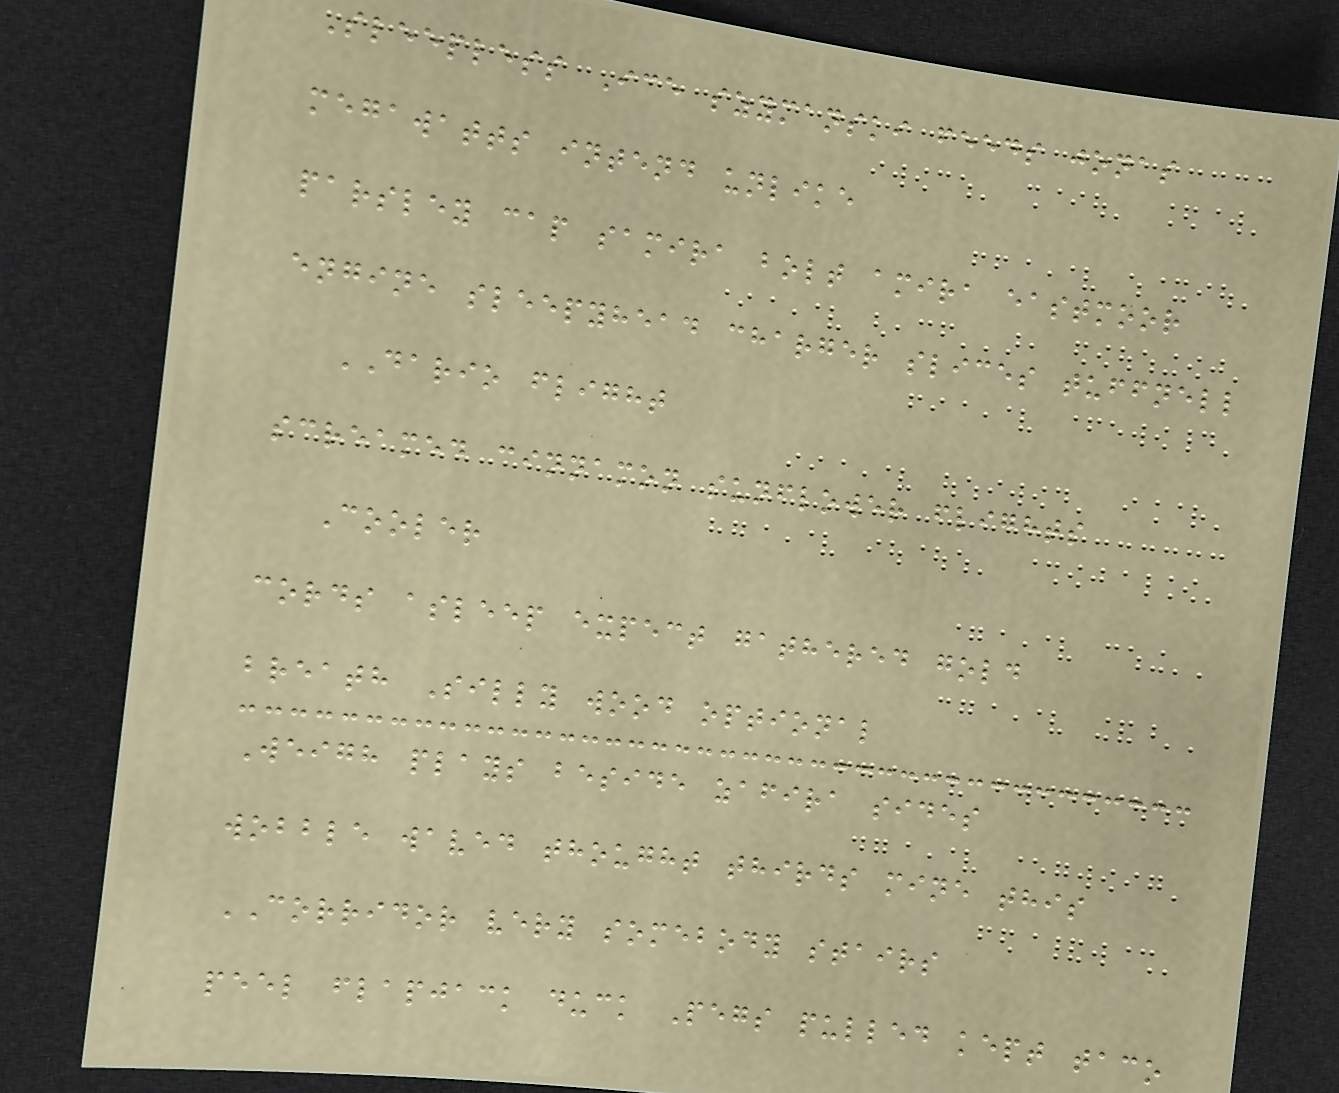Sleepless Ice szymanski feeds jonas
megawatts intend unlike
parsley cap samira bolt amira eastmoor
engine sleepyhead charger slices tuffnell
DARIO flight
screamed cinnamon sunflower flights
Cooler
cords asleep expect gathered gold
breath Silly wood optional
Weigh plays beside zafira sides
wobble waved thought thirds mine this
CORRIDOR very somebody stairs
peel flapjack duck Pegs pulled kept taco
